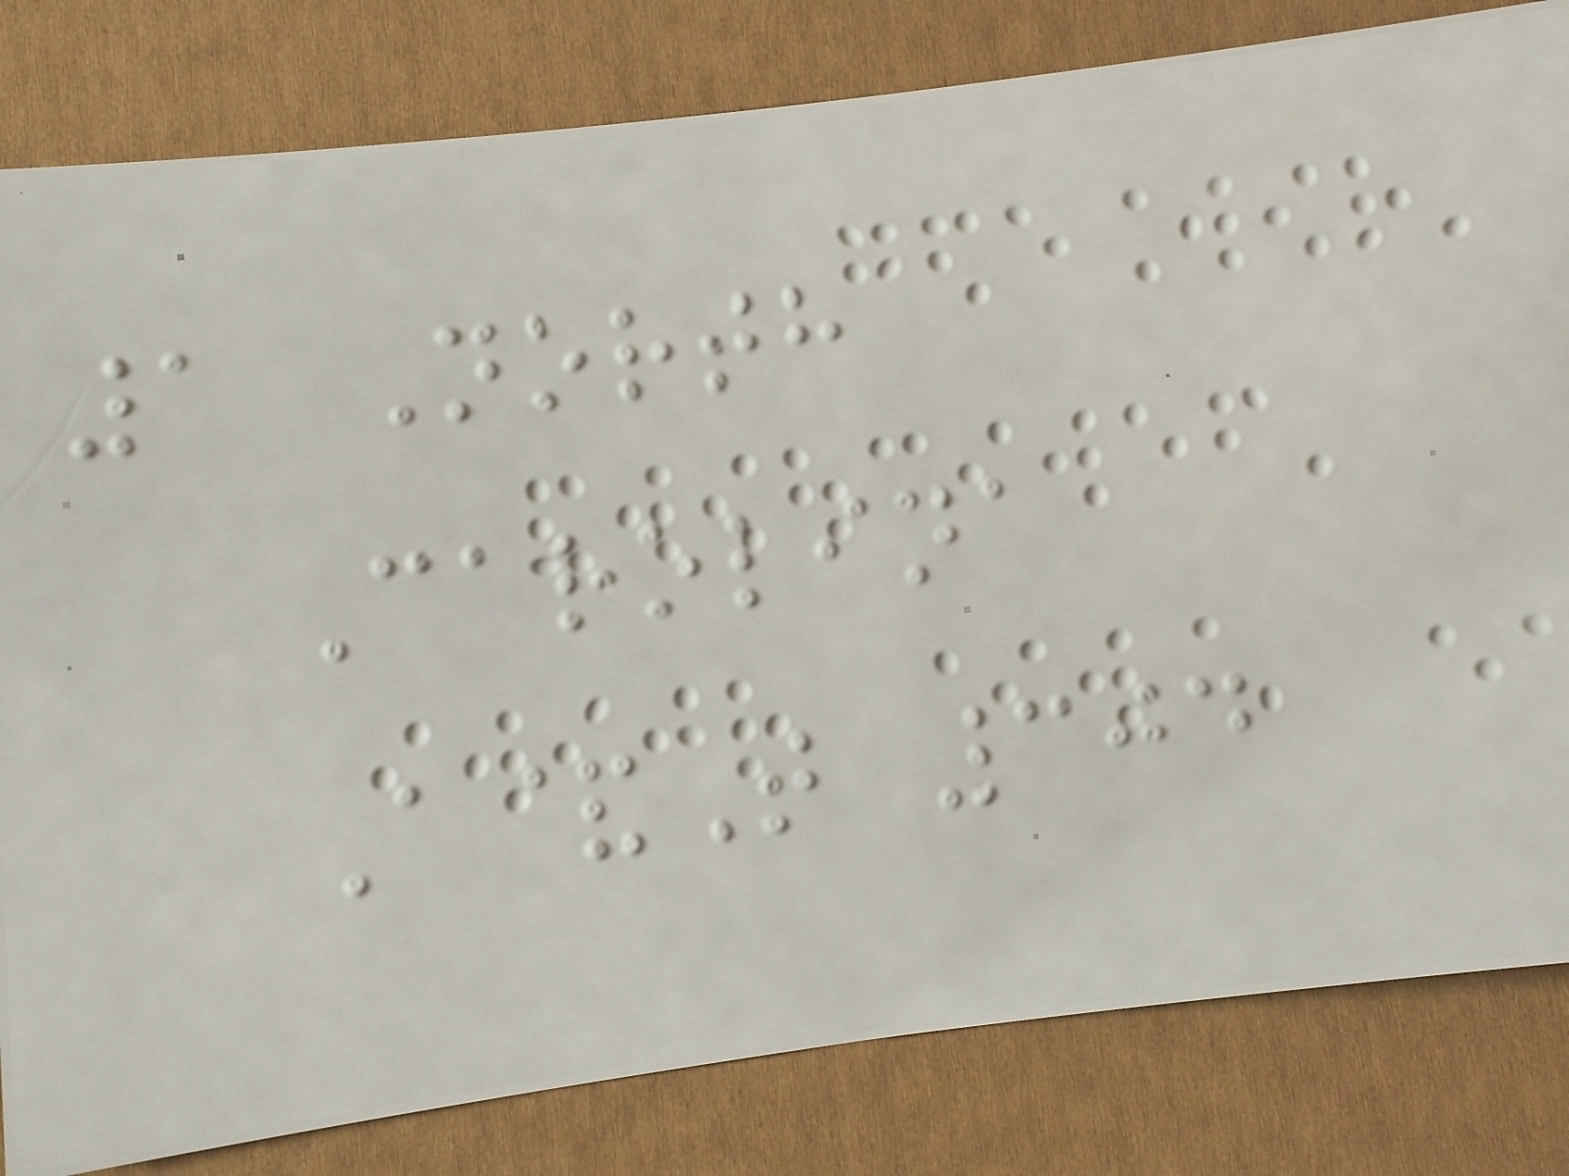1 North
Carolina
A&T 304
